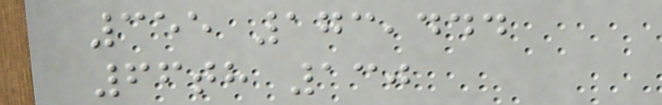355 173,444
66th 130
